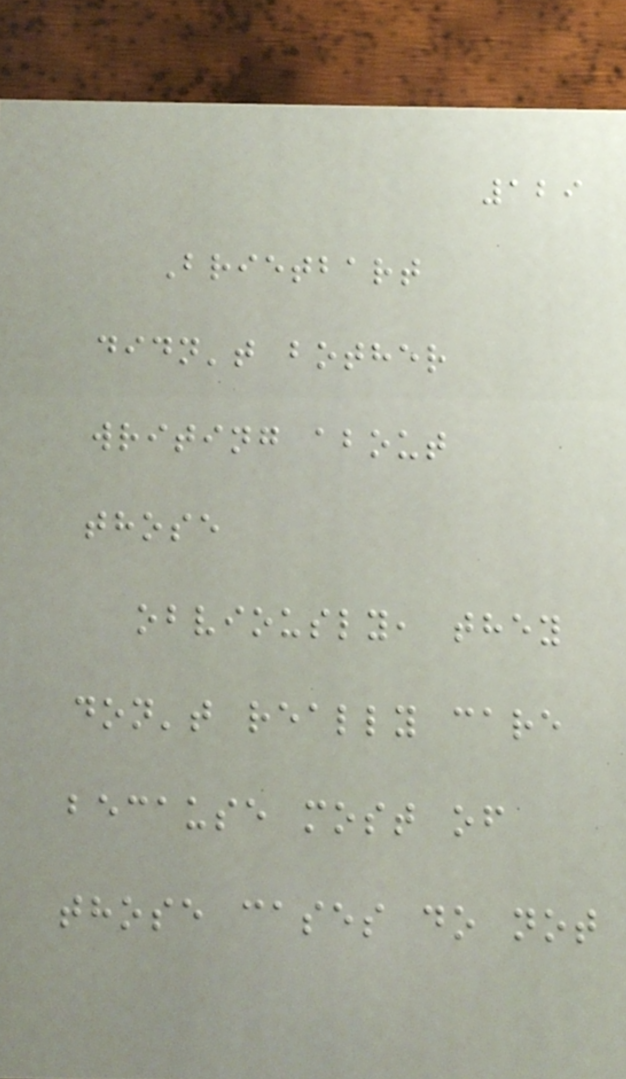129
Brietbart
didn't bother
writing about
those
obviously, they
don't really care
because most of
those cases do not
